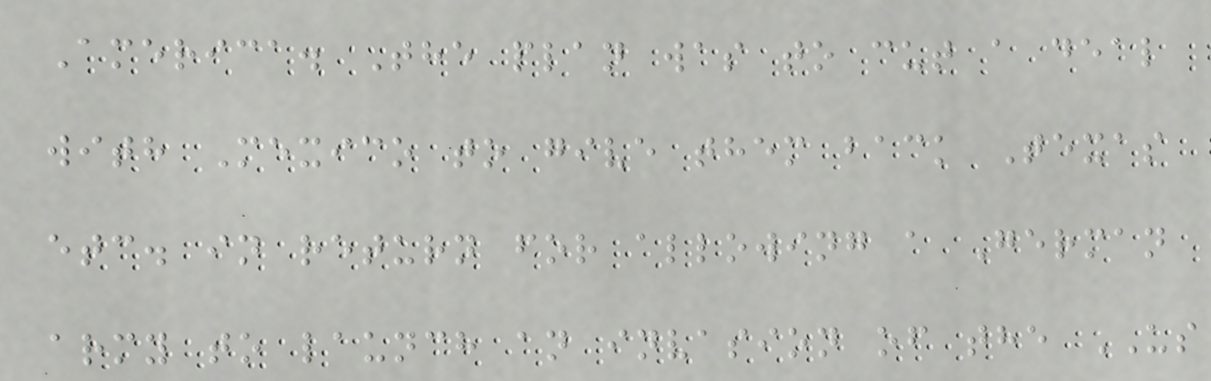America. The plan was to cut a deal
with Mexico to give them back Texas
etc. in return for allowing a German
army to launch an invasion of the US
